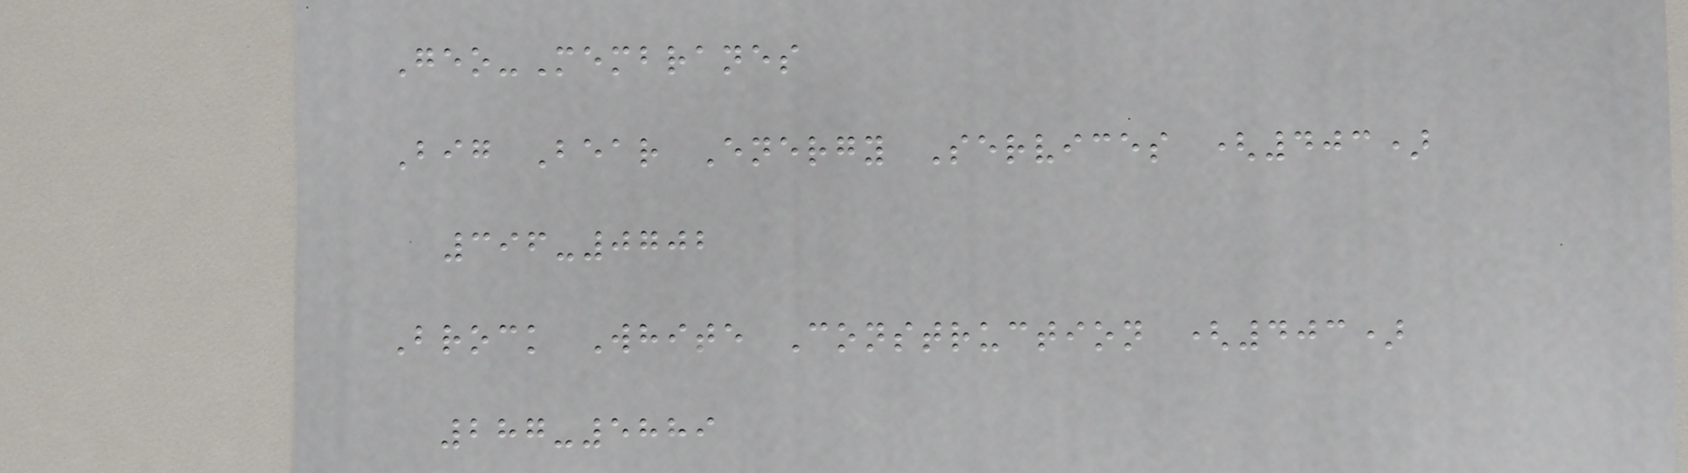Geo-Membranes
Big Bear Energy Services (403)
396-0702
Brock White Construction (403)
287-5889
